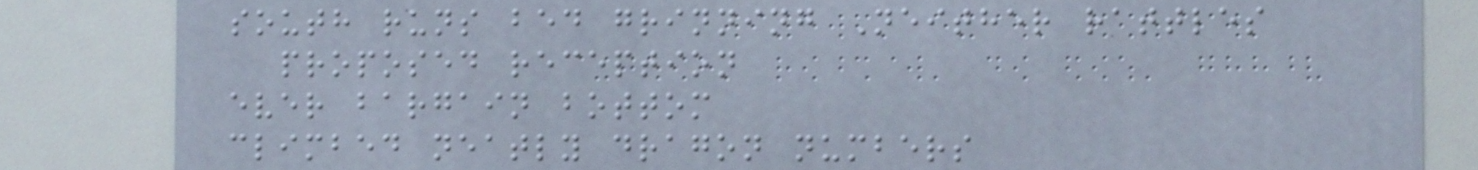south runs bed grinning Neither rattles
proposed reception
ever bargain bottom
climbed neatly dragon numbers
